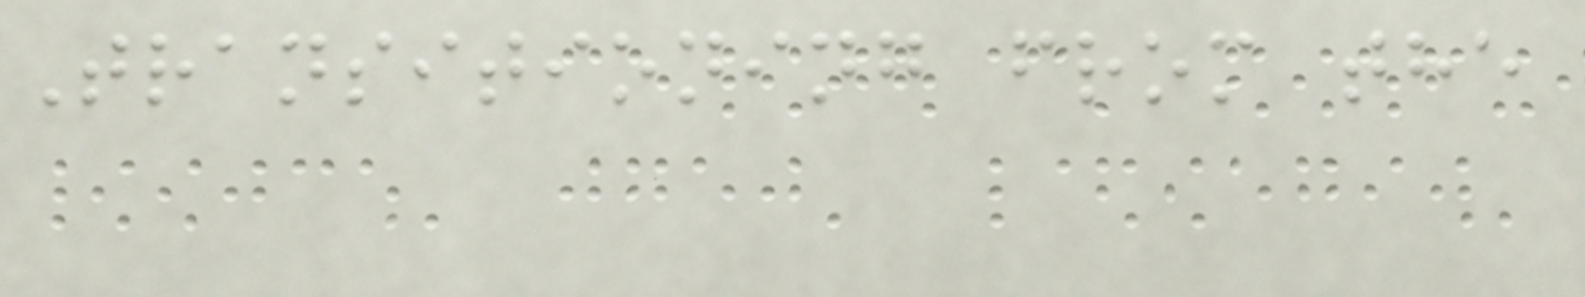Transitioning from the
